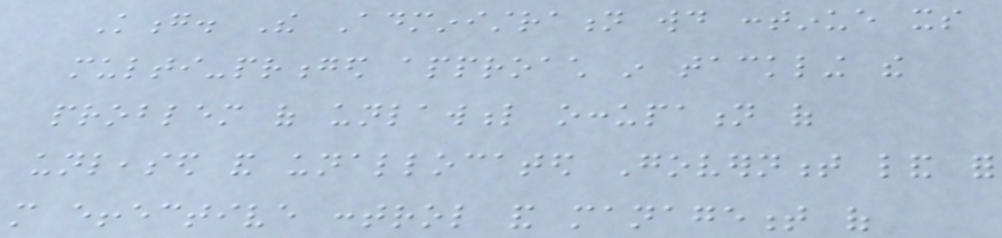Kong. The Administration would continue its
multi-pronged approach in tackling the
problem of unlawful occupation of
unleased and unallocated Government land for
more effective control and management of
